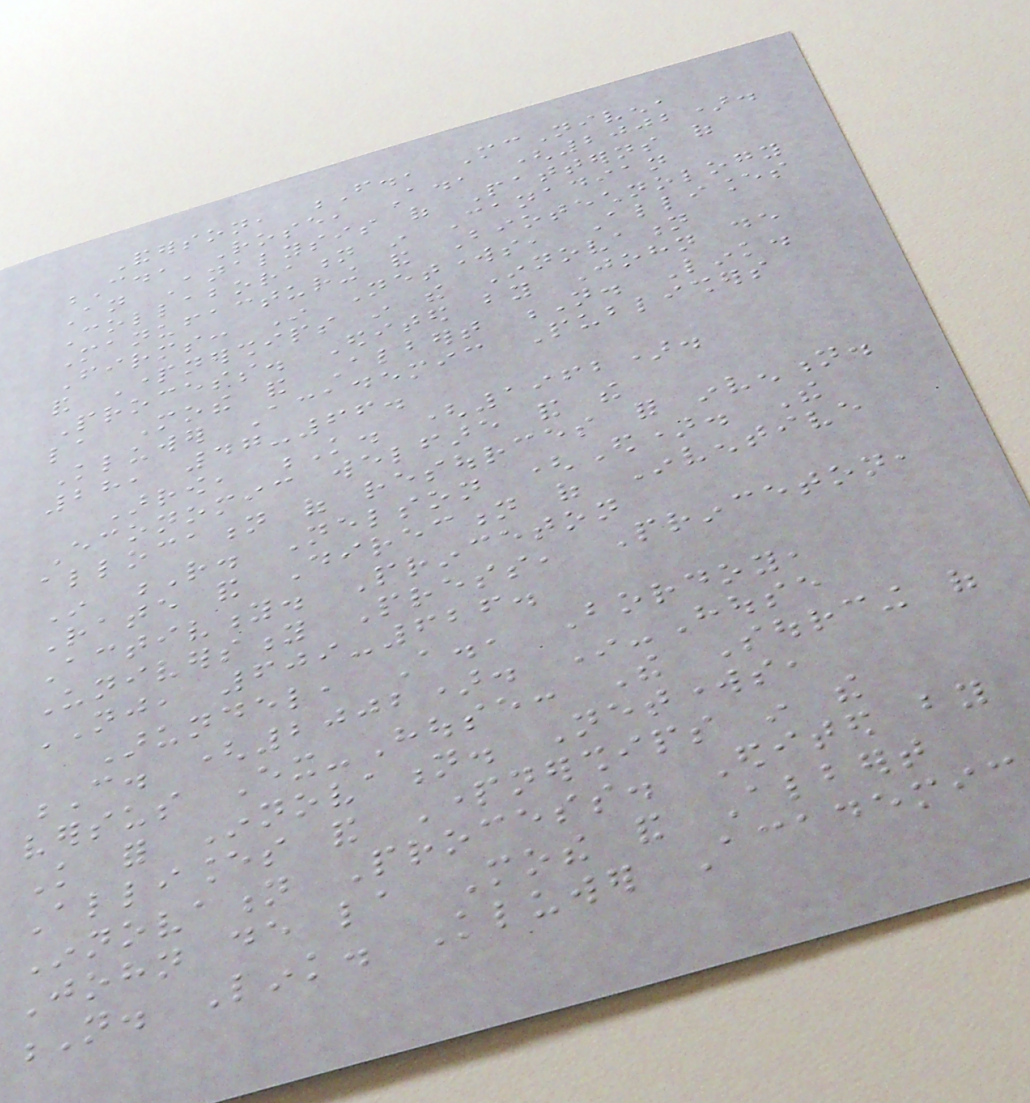Anderson, F., McNiven,
C., Rose, A., (2002).
An Analysis of Patterns of
Collaboration in Canadian
Manufacturing and Biotechnology
Firms: In Networks, Alliances
and Partnerships in the Innovation
Process. Edited by John de
la Mothe and Albert N. Link.
Kluwer Academic Publishers
28, 47-66.
Arrow, K. (1962).
Economic welfare and the
allocation of resources for invention.
In R. Nelson (Ed). The
Rate and Direction of Inventive
Activity. Princeton
University Press, Princeton,
NJ, 609-626.
Arundel, A., Bordoy,
C. (2002). In-House
versus Ex-House: The Sourcing of
Knowledge for Innovation. Networks,
Alliances and Partnerships in the
Innovation Process. Edited by
John de la Mothe and Albert
N. Link. Kluwer Academic
